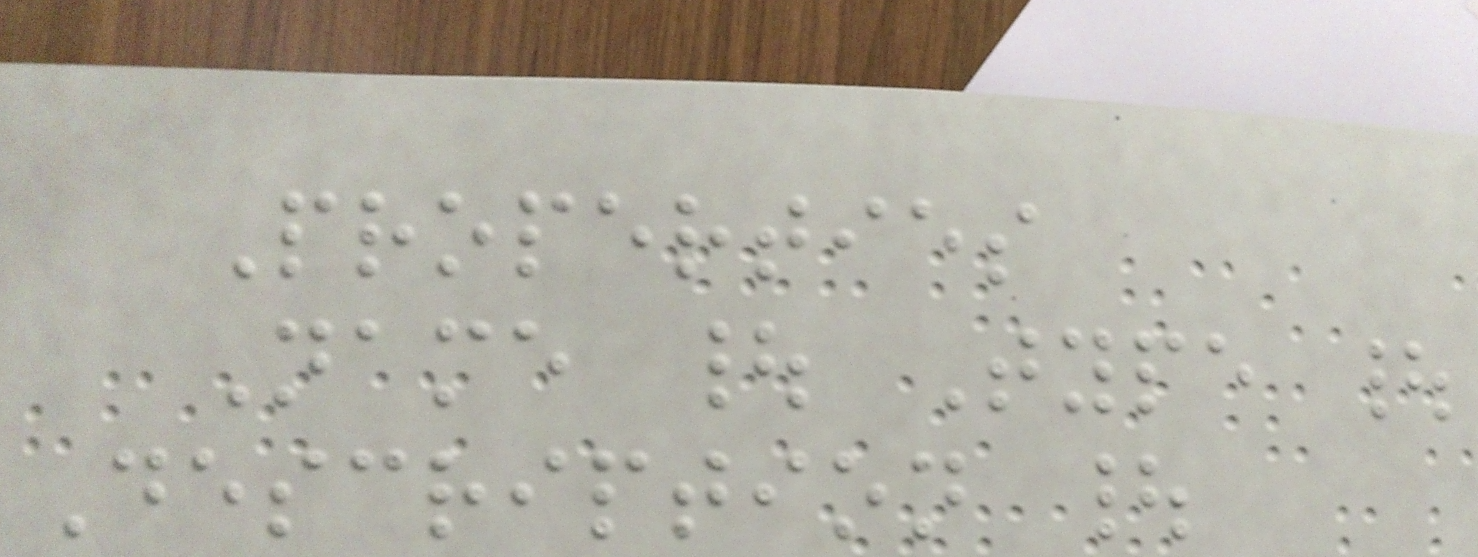Properties
Name | Type |
Description |
